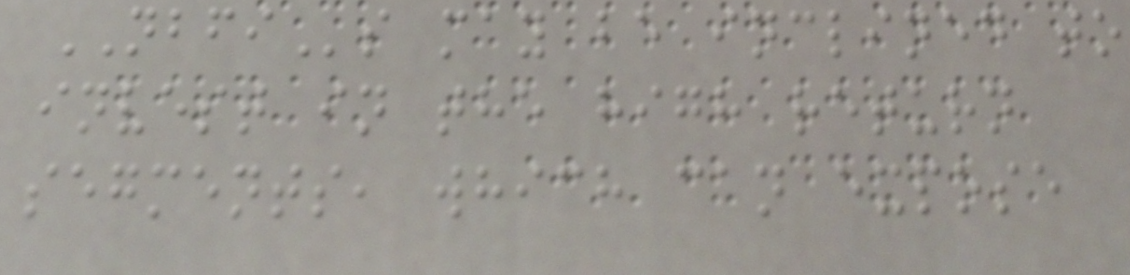NBFIs may be inclined to
invest in the high return
segments, which can expose
